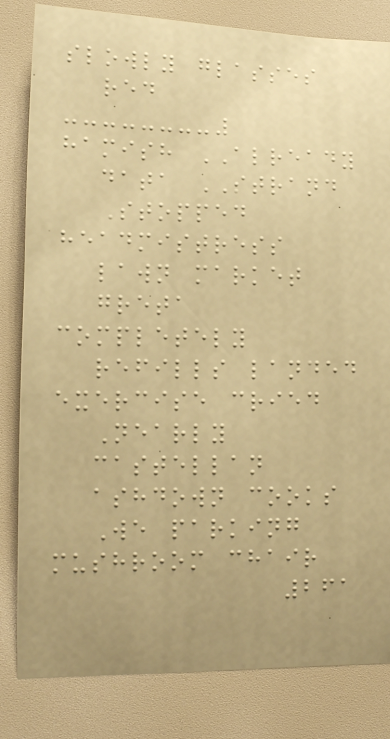slowly glasses
red
hamish ALREADY
data STRAND
Stopped
headmistress
lawn market
greta
completely
refills landed
exercise cried
Nearly
castellan
ashdown cooks
We parking
mushroom chair
261
